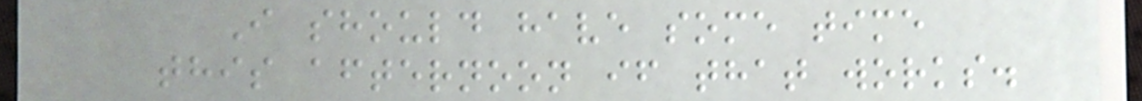I should have some time
this afternoon if that works.
